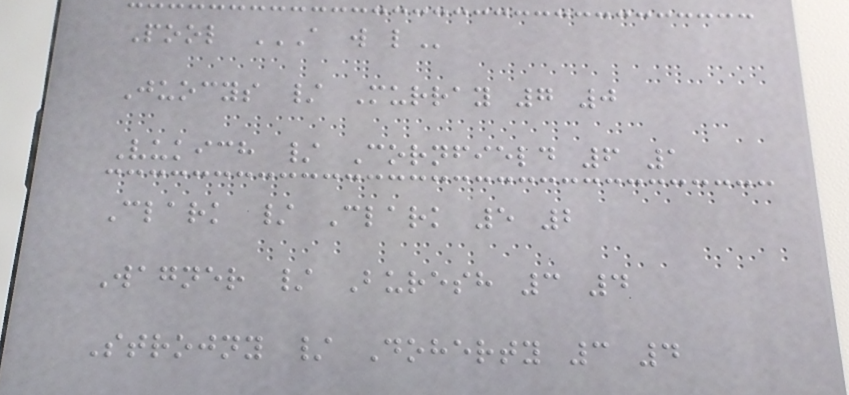Pool A W L
Juocys / Murray 7 0
Vukich / Cornfield 6 1
Clark / Clark 5 2
Wagner / Buresh 3 4
Strojny / Doherty 3 4
